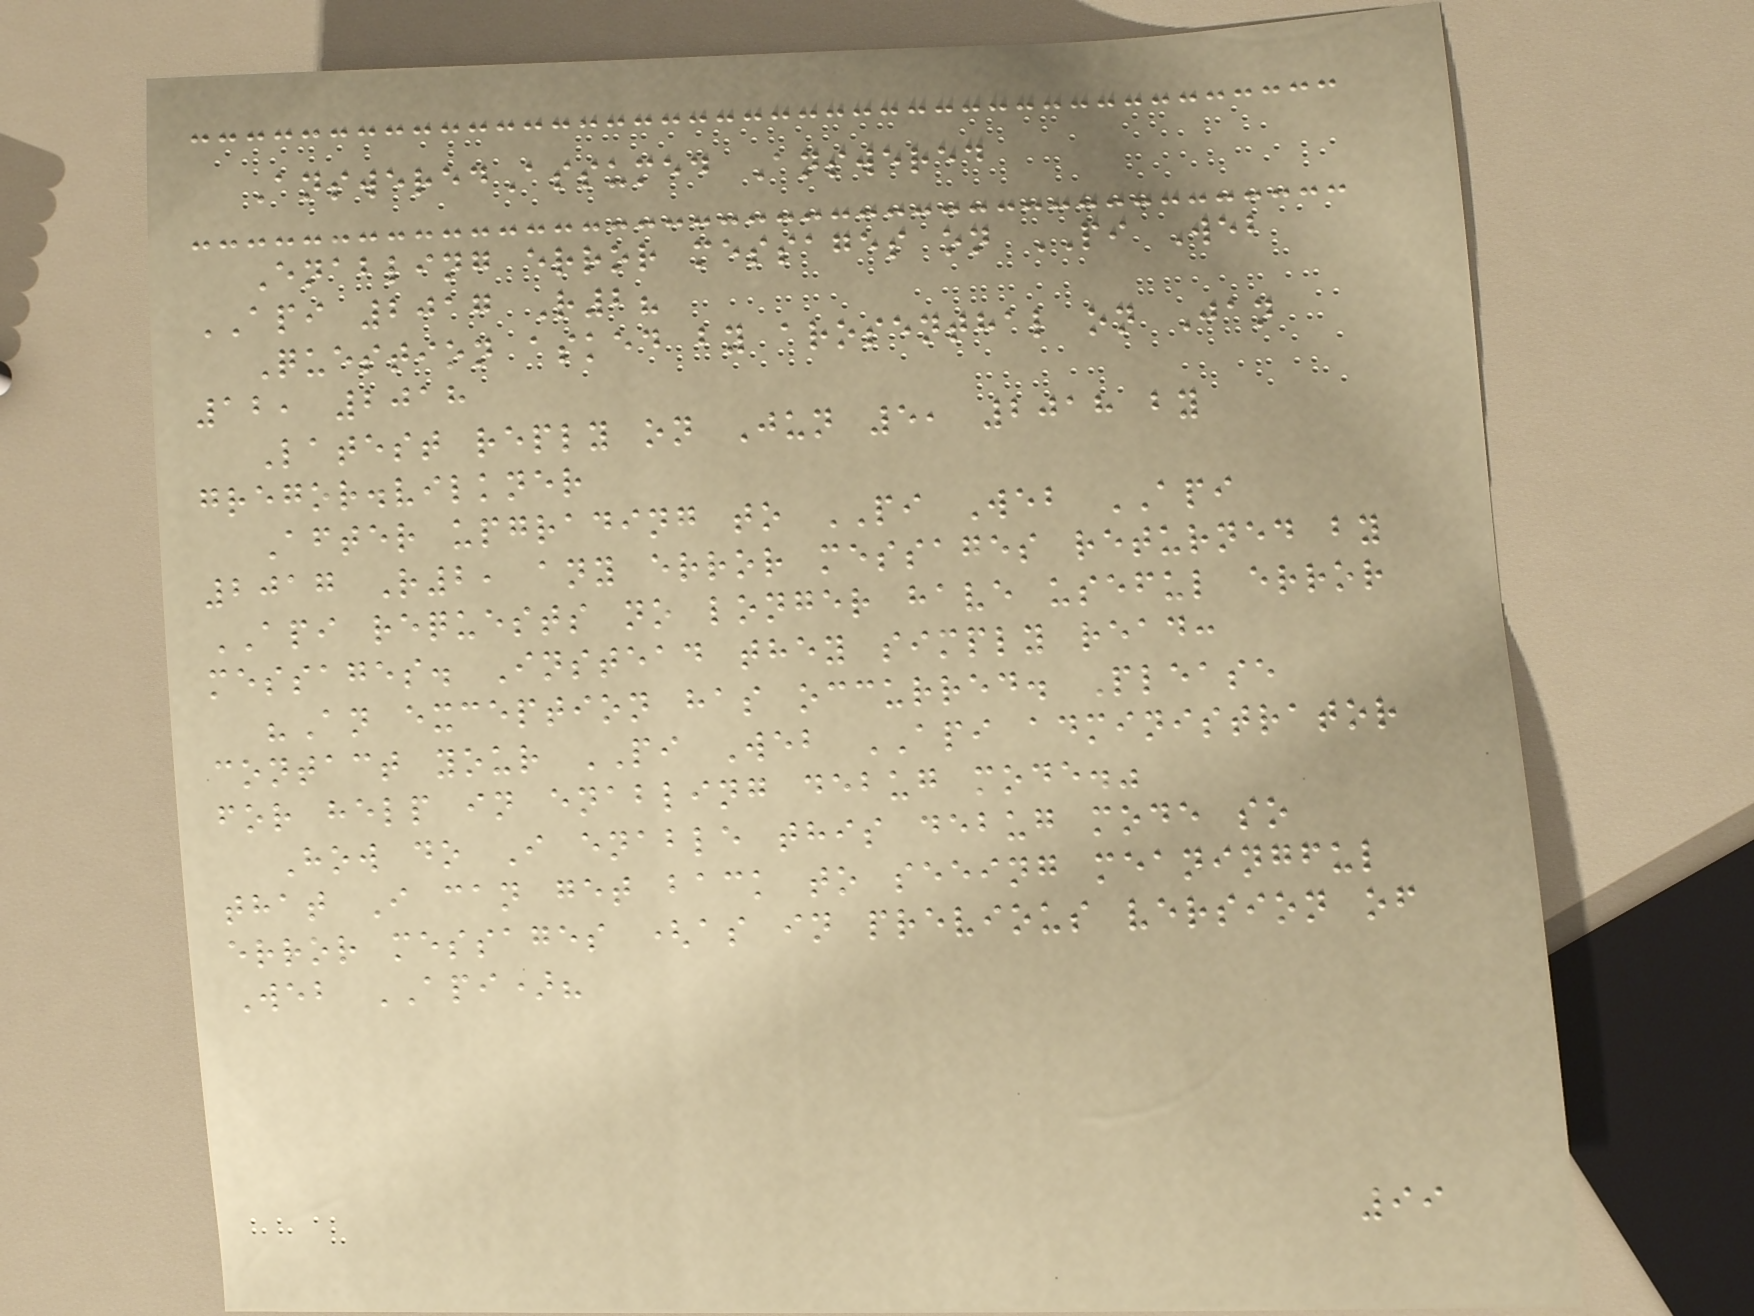AnsweredAssumed Answered
Enabling error messages on PI Web
API 2017 R2?
Question asked by arosenthal on Jan
12, 2018
Latest reply on Jun 5, 2018 by
gregor.vilkner
After upgrading to PI Web API
2017 R2, any error messages returned by
API requests no longer have useful error
messages. Instead they simply read:
"An exception has occurred. Please
contact your PI Web API administrator
for help in enabling debug mode."
How do I enable this debug mode so
that I can get back to seeing meaningful
error messages (as in previous version of
Web API)?
99
